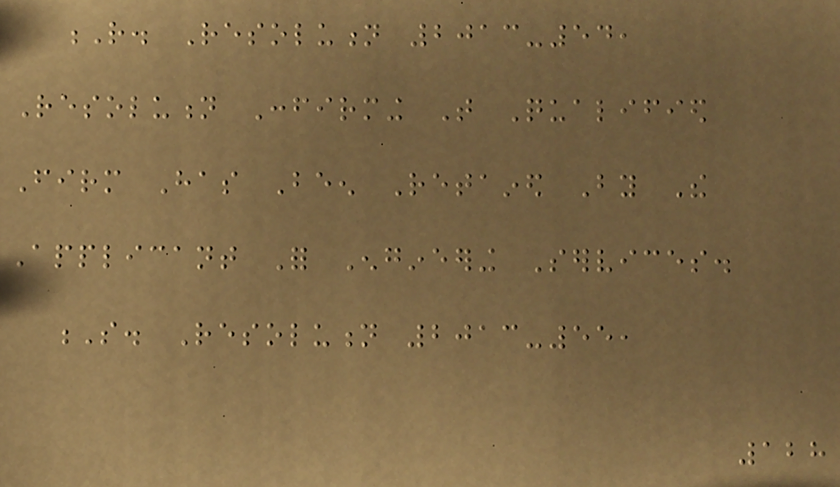R. Resolution 2013-54,
Resolution Confirming That Qualified
Firm Has Been Retained By The
Applicant For Engineering Services.
S. Resolution 2013-55,
128
